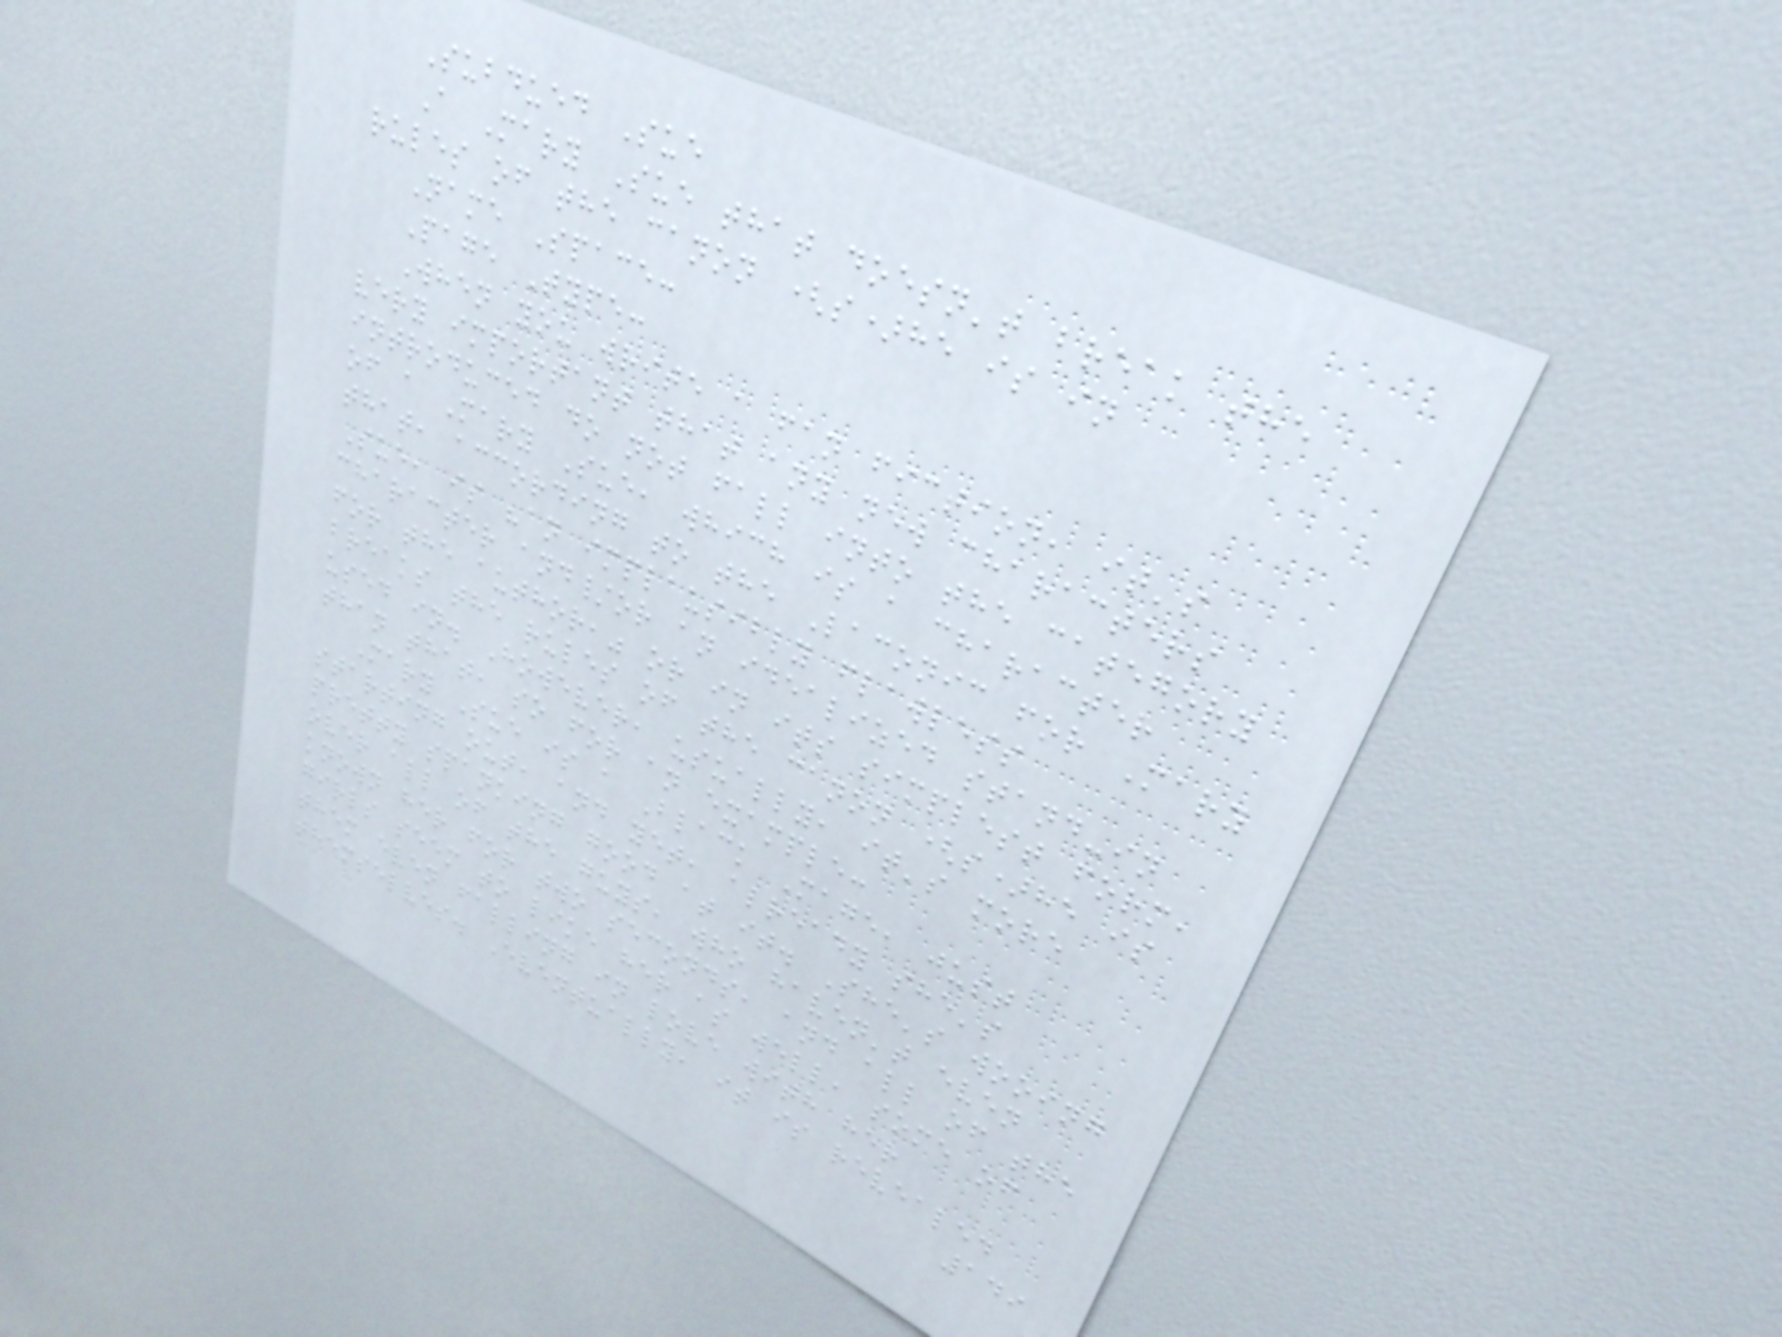Subdued Sue
A Mary Sue that doesn't break the
rules of the canon (s)he is in
Name Space:
Page Type:
When you write a fan fiction, it's
very important that any new characters
introduced do not fall into the category
of a Mary Sue, which is a character
that, according to the Laconic for Mary
Sue, is "an implausibly flawless
character and/or an idealized stand-in
for the author," or in its simplest form,
breaks the rules of the canon (s)he is
used in. However, usually, it's more
than that, so for an example:
Mary Sue is a Black Mage, just
starting out, and yet, already she's
pretty spanking good at it. She's wooing
over all of the guys, who haven't even
known her for two seconds, and all of the
girls seem to like her as well, some of
them even falling in love with her
themselves. Eventually, it is revealed
149
